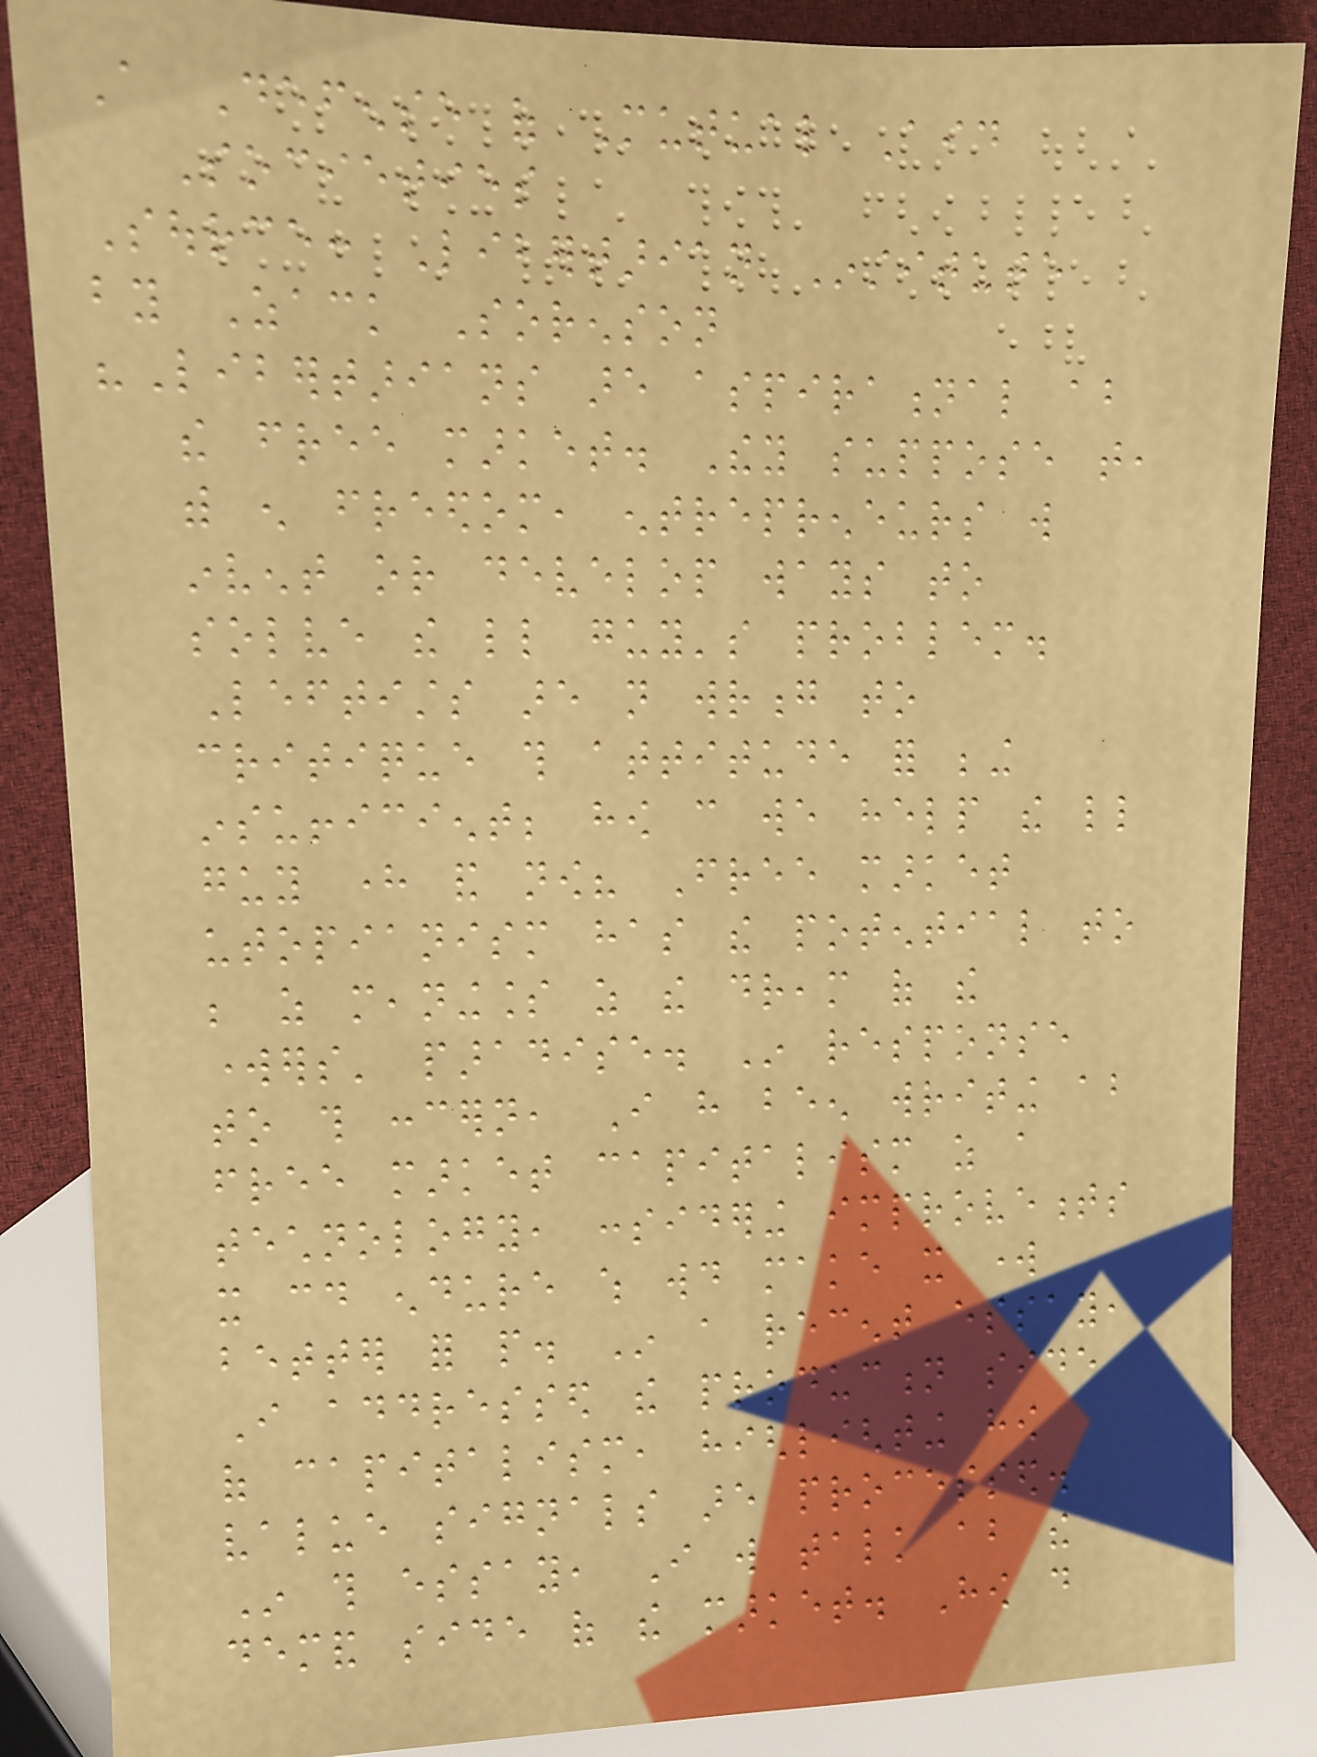A Defense of Mutual Aid
Societies
Source: Libertarian Institute
by Zack Sorenson
"Libertarians are aspirational about
the free market. They suppose that,
with enough freedom, entrepreneurs will
invent or develop ways to
solve the little guy's problem.
Leftists are not wrong to
critique this attitude for being
insufficient; how can we help the little
guy here and now? Free market
utopianism has the potential to
be as meaningless as the dream of the
workers' paradise. In response
to this concern, I have been writing about
free market capitalism as a
technology, considering improvements
it could endure which would make it work
better for people. In a recent essay,
I addressed the production side
of capitalism, highlighting how
value signals are processed.
In this essay, I will talk about the
demand side of the market. How do
